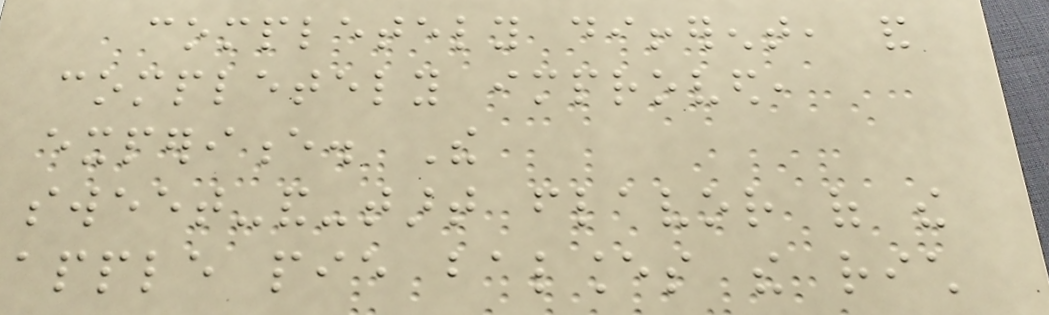completely different, and
completely improved,
experience. The
sweet-and-tart flavor of the
apple pie balances the rich
